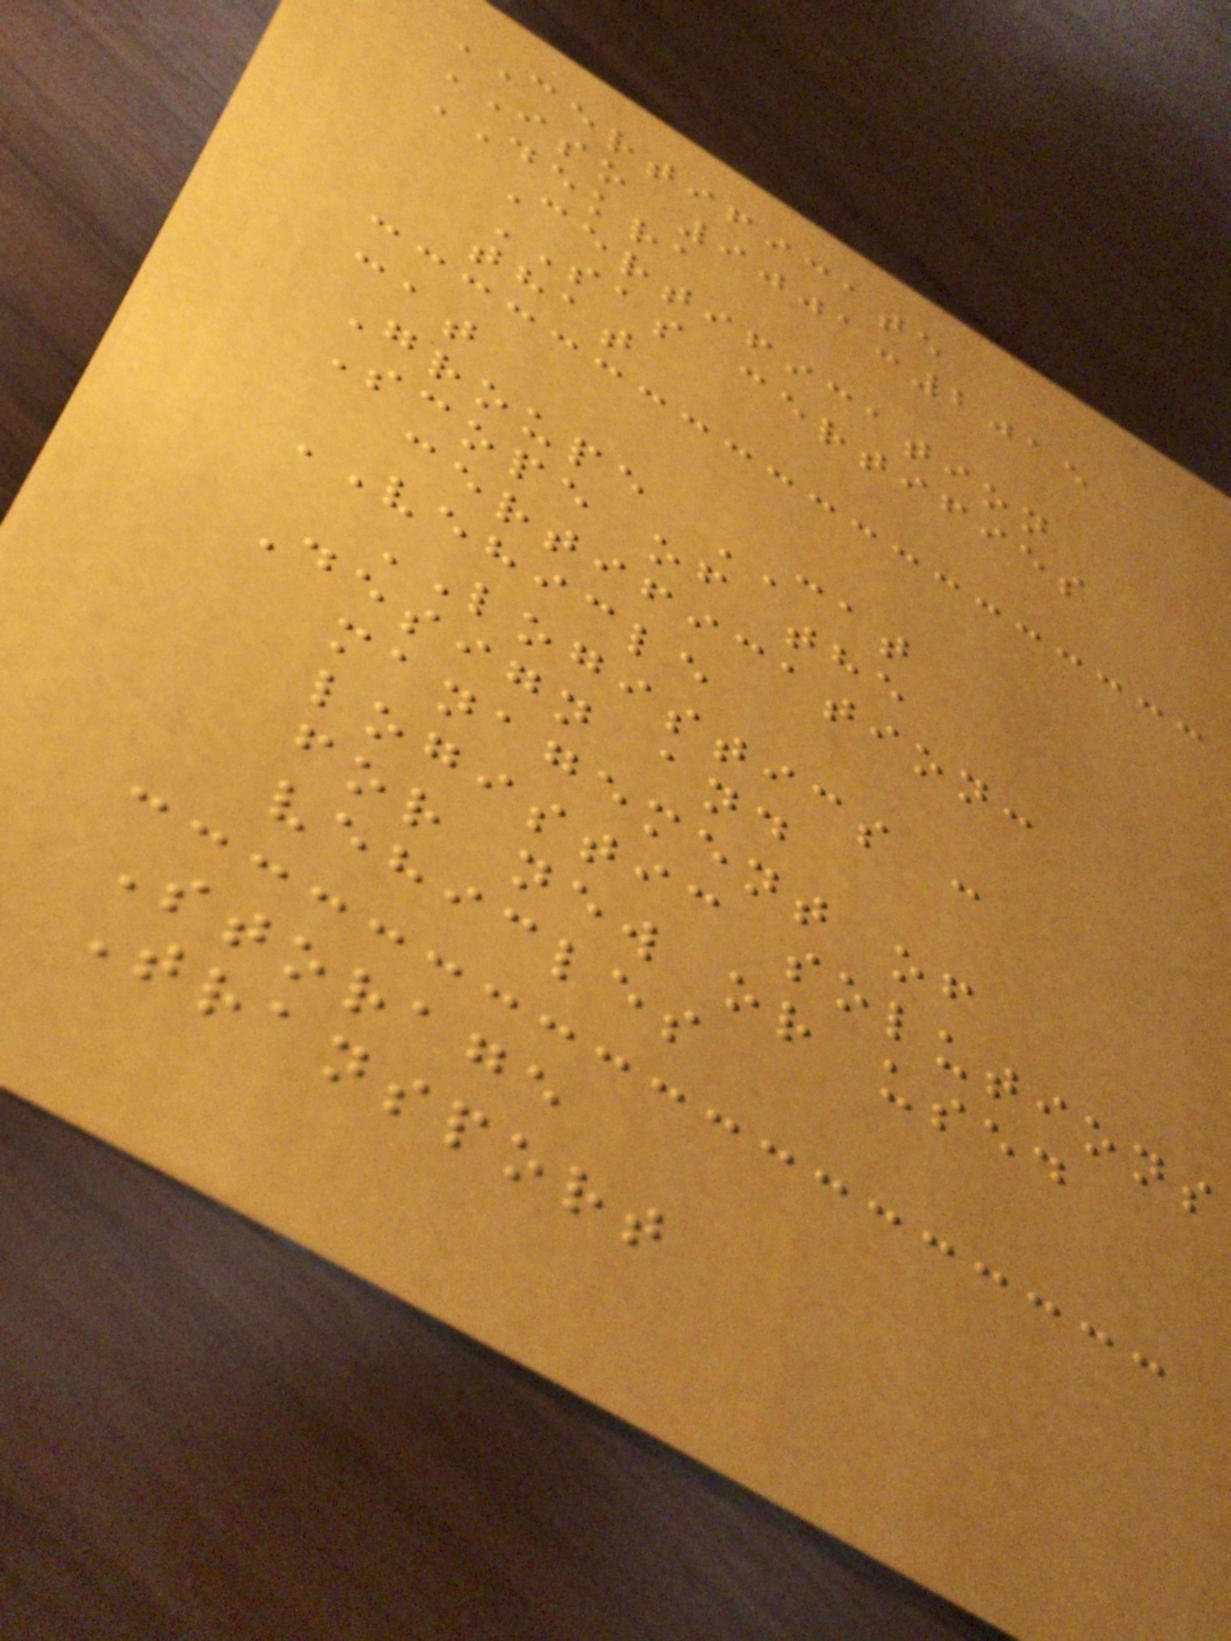CERTIFICATE
ISO 9001:2015
DEKRA
Certification
SAS certifies
that
cat
Groupe CAT
Scope of the
certification:
VEHICLE
LOGISTICS :
Design and
management of
logistic solutions
for new or used
vehicles
Storage
Transport
